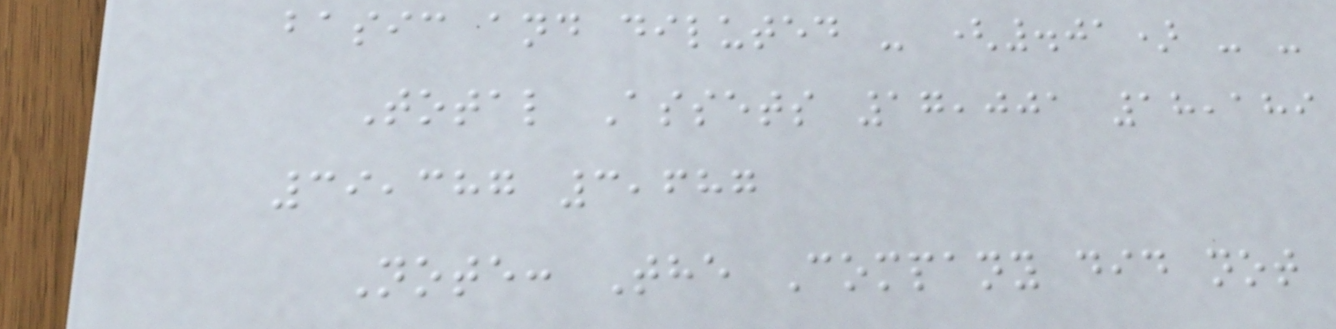basic and diluted - (.01) - -
Total Assets 17,001 18,189
39,387 3,687
Note: The Company did not
